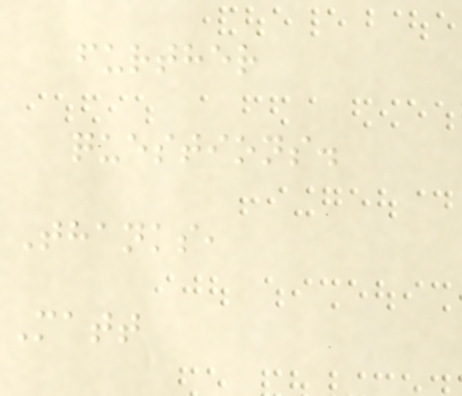further
questions.
Thanks,
Matt
